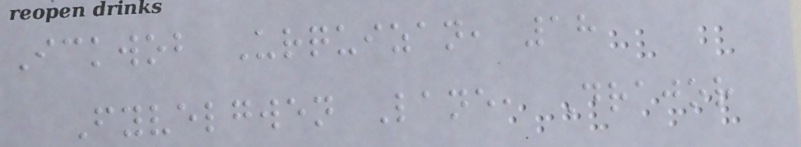Ickwob Urquizan, 18
Fyvelgwen Lane, Drajor
